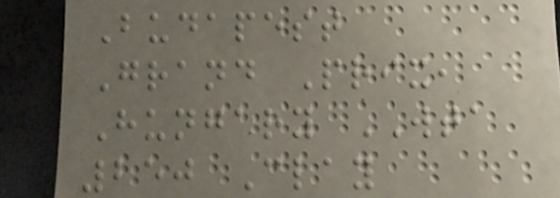Budapest
Grand Prix,
Hungary WTA
250 Clay
